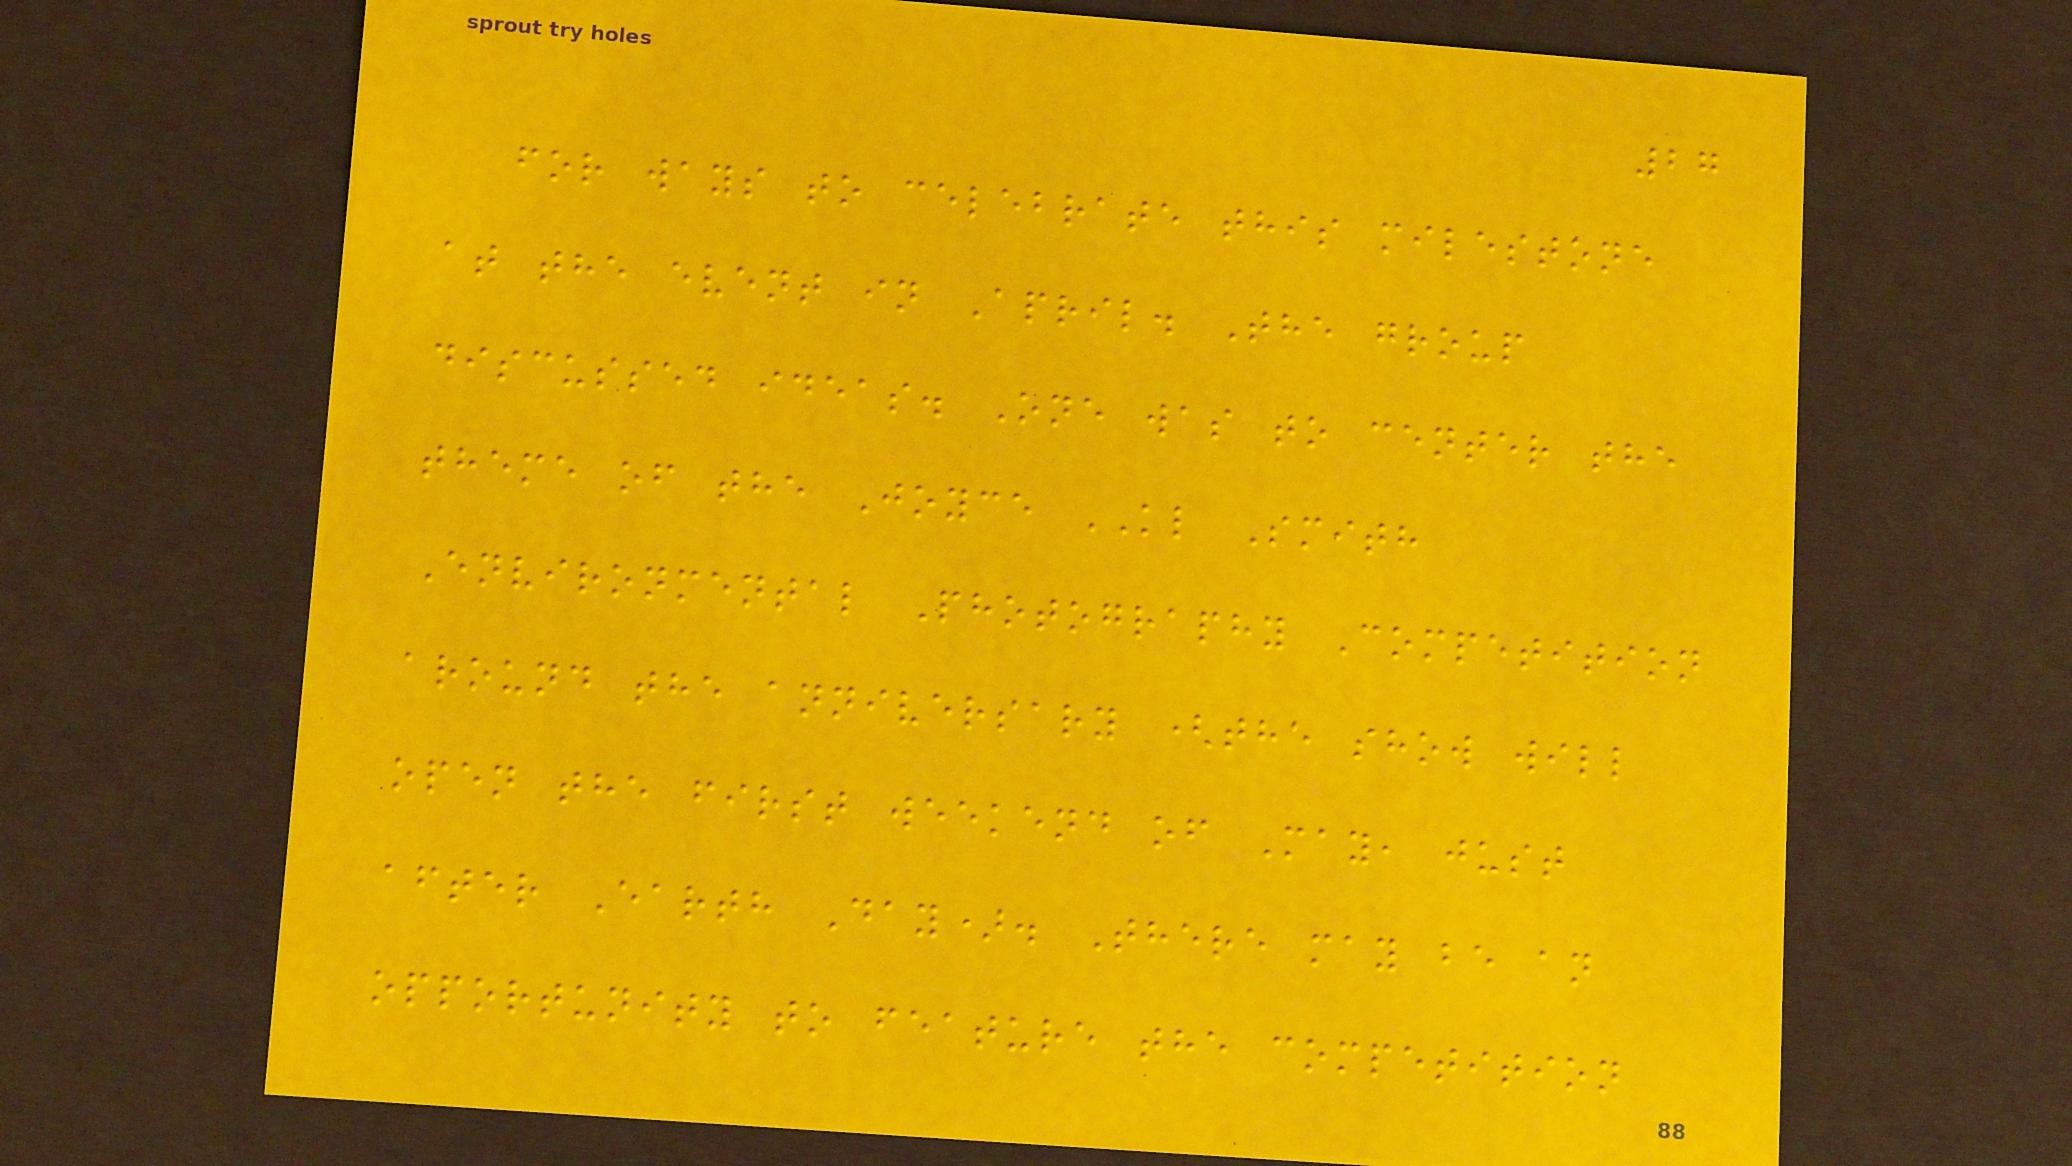27
for ways to celebrate this milestone
at the event in April. The group
discussed ideas. One was to center the
theme of the Joyce KL Smith
Environmental Photography Competition
around the anniversary (the show will
open the first weekend of May, just
after Earth Day). There may be an
opportunity to feature the competition
